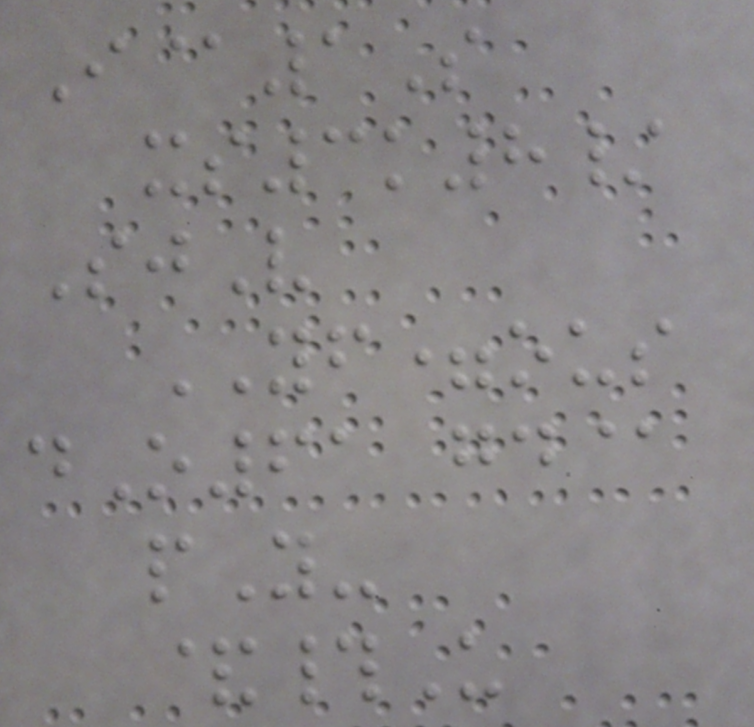I@1S
xs3k8/
SjV
YF=ous
dO61 gd@
pY-
&#U
